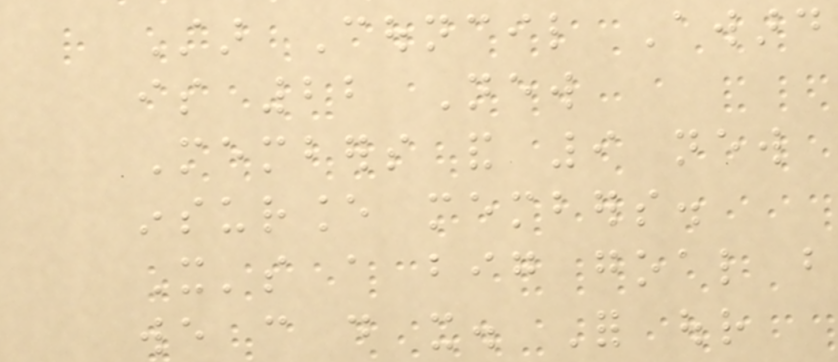Star Council Award
is 22 New
Members and 9 new
insurance members.
It's a big goal but
we can do it. For our
